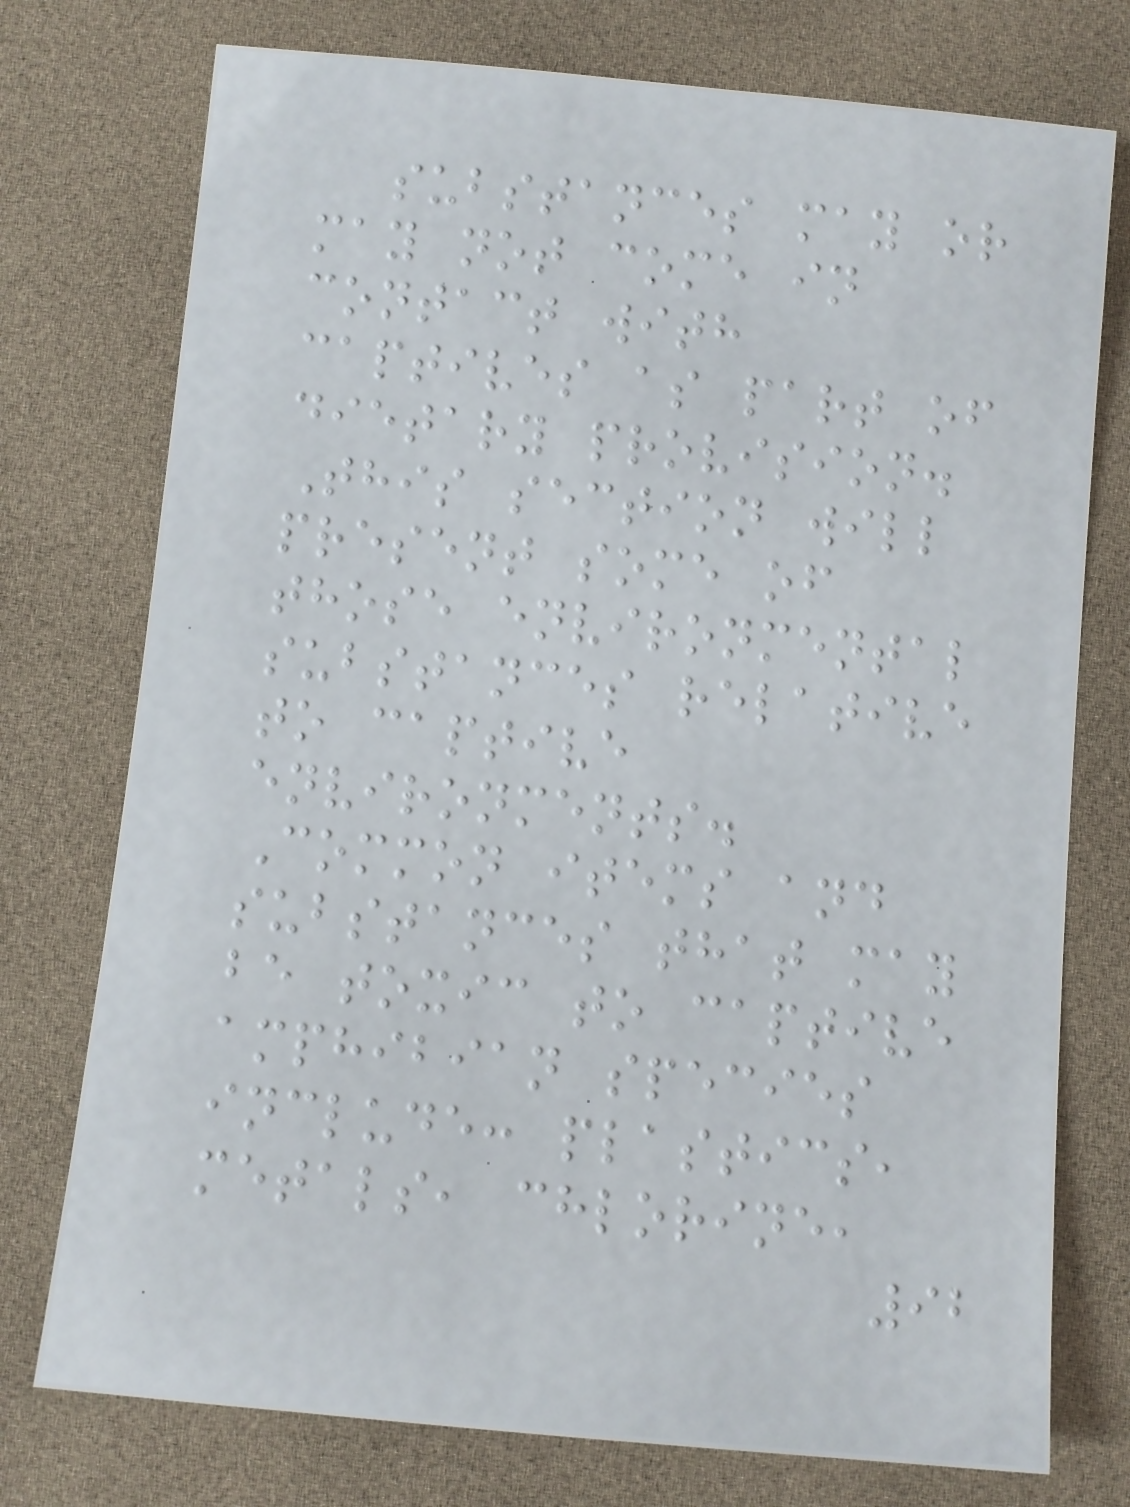substances may or
may not come in
contact with
captives as part of
dietary provision.
This section will
present some of
those environmental
substances relative
to captive
environments.
Common items and
substances that may
be toxic to captive
amphibian species
include: plastics,
metals, chlorine,
92
